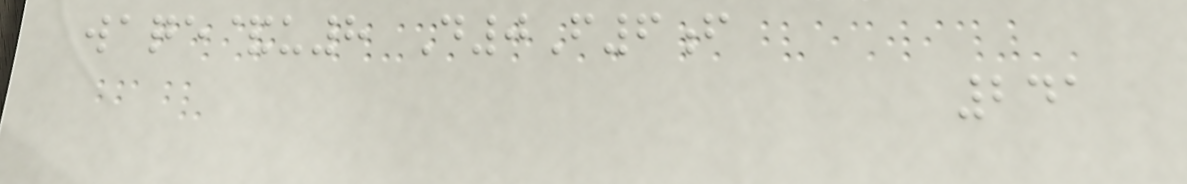waqe&u8 D0F6f
241
